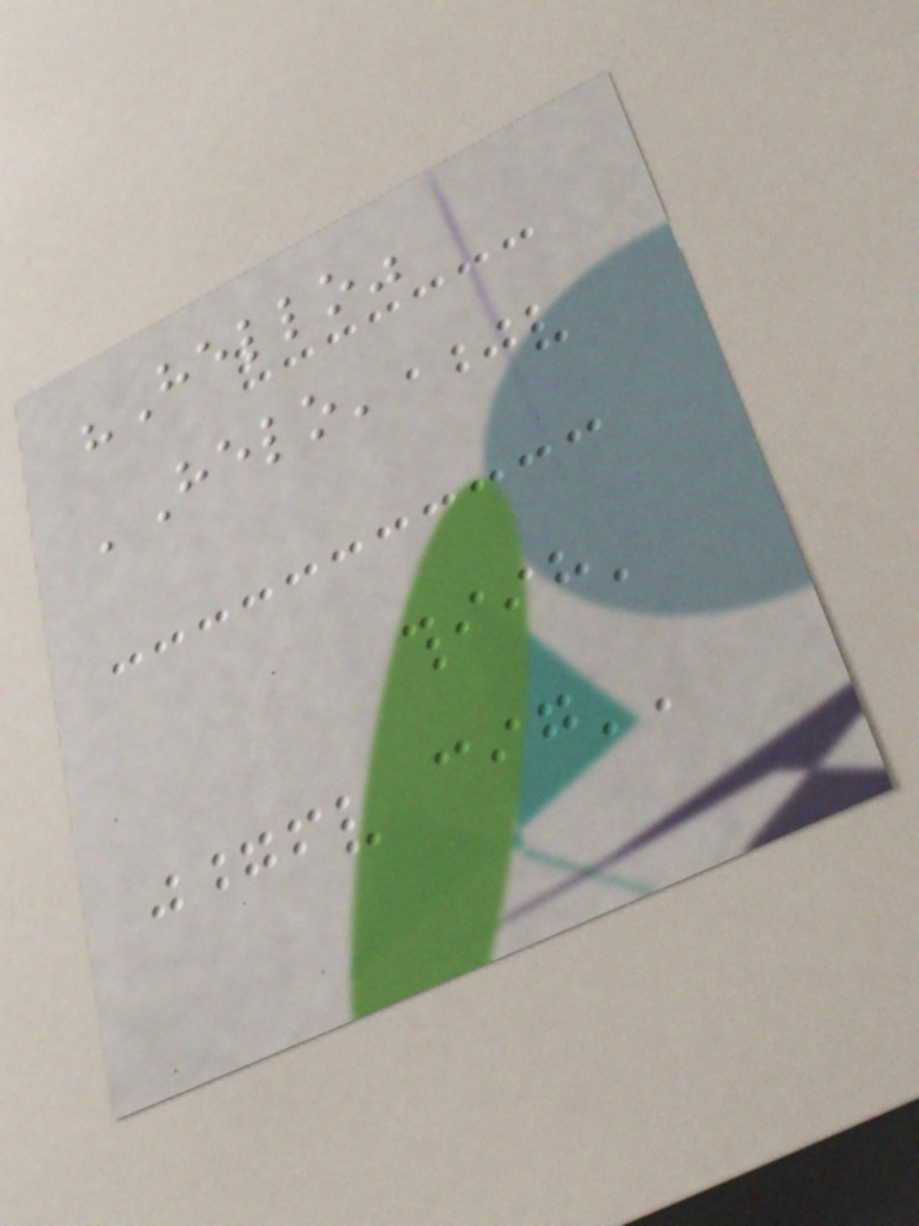"Hello"
'Helo'
